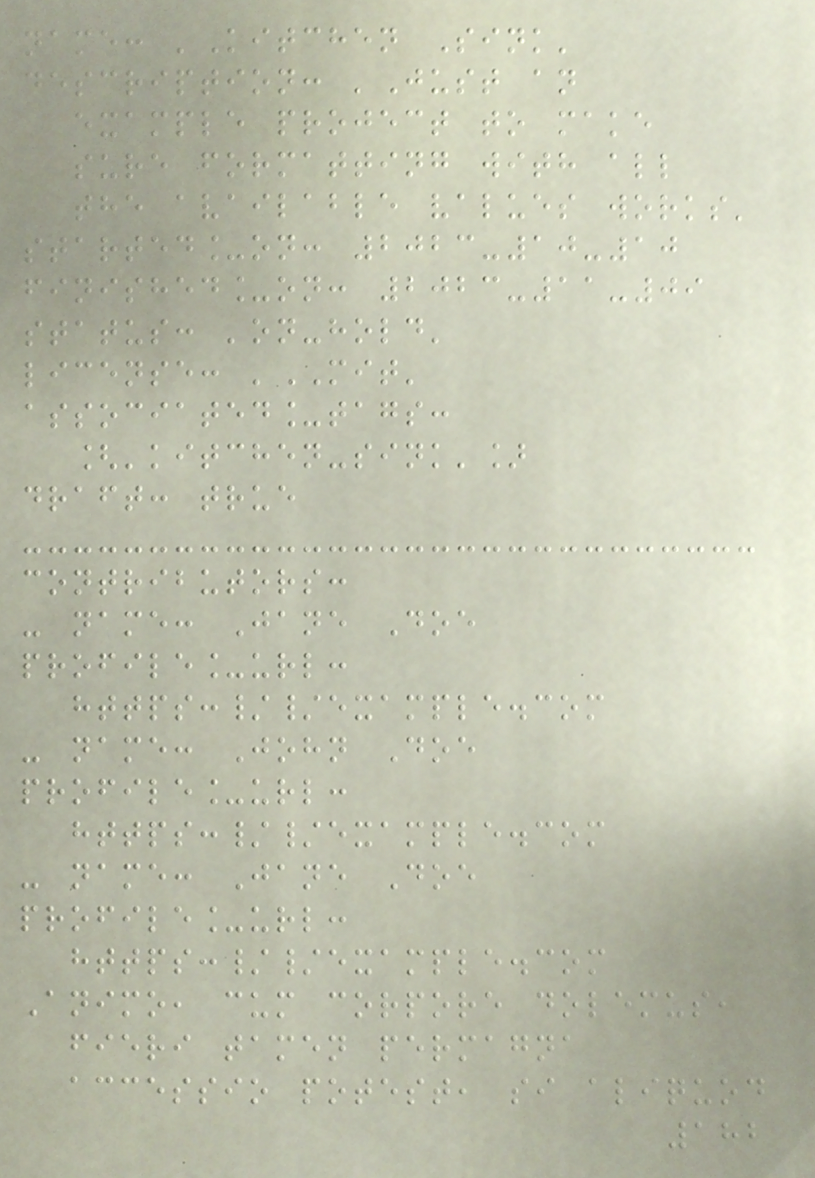name: 'Kitchen Sink'
description: 'Just an
example project to make
sure formatting with all
the available values works'
started_on: 2023-10-10
finished_on: 2023-11-09
status: 'on-hold'
license: 'MIT'
associated_tags:
['kitchen-sink']
draft: true
contributors:
- name: Jane Doe
profile_url:
https://example.com
- name: John Doe
profile_url:
https://example.com
- name: Jane Doe
profile_url:
https://example.com
Animo, cum corpore dolemus,
fieri tamen permagna
accessio potest, si aliquod
182
